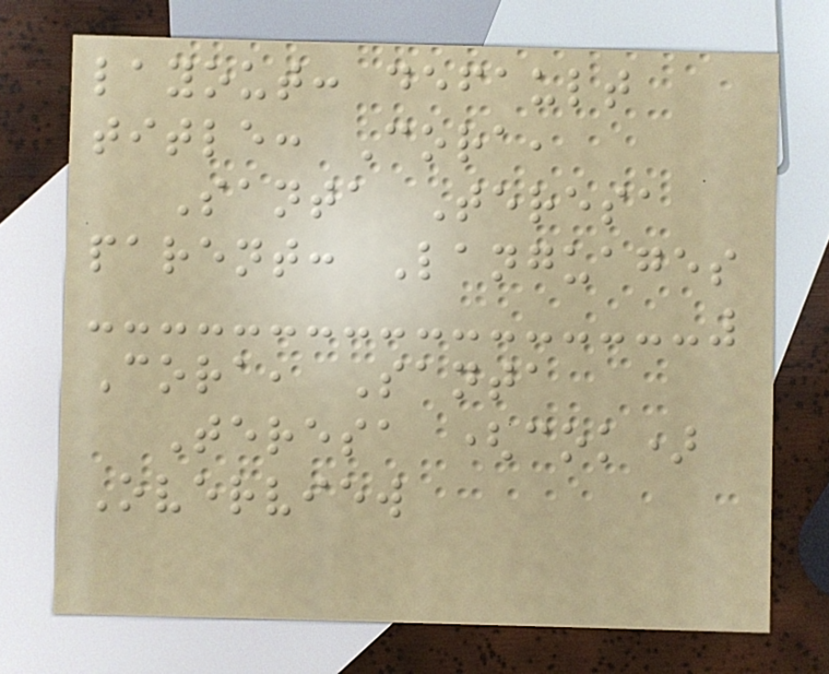layout: default
title: Cora,
Santa Teresa
parent: Languages
Cora, Santa
Teresa (cok)
Overview
